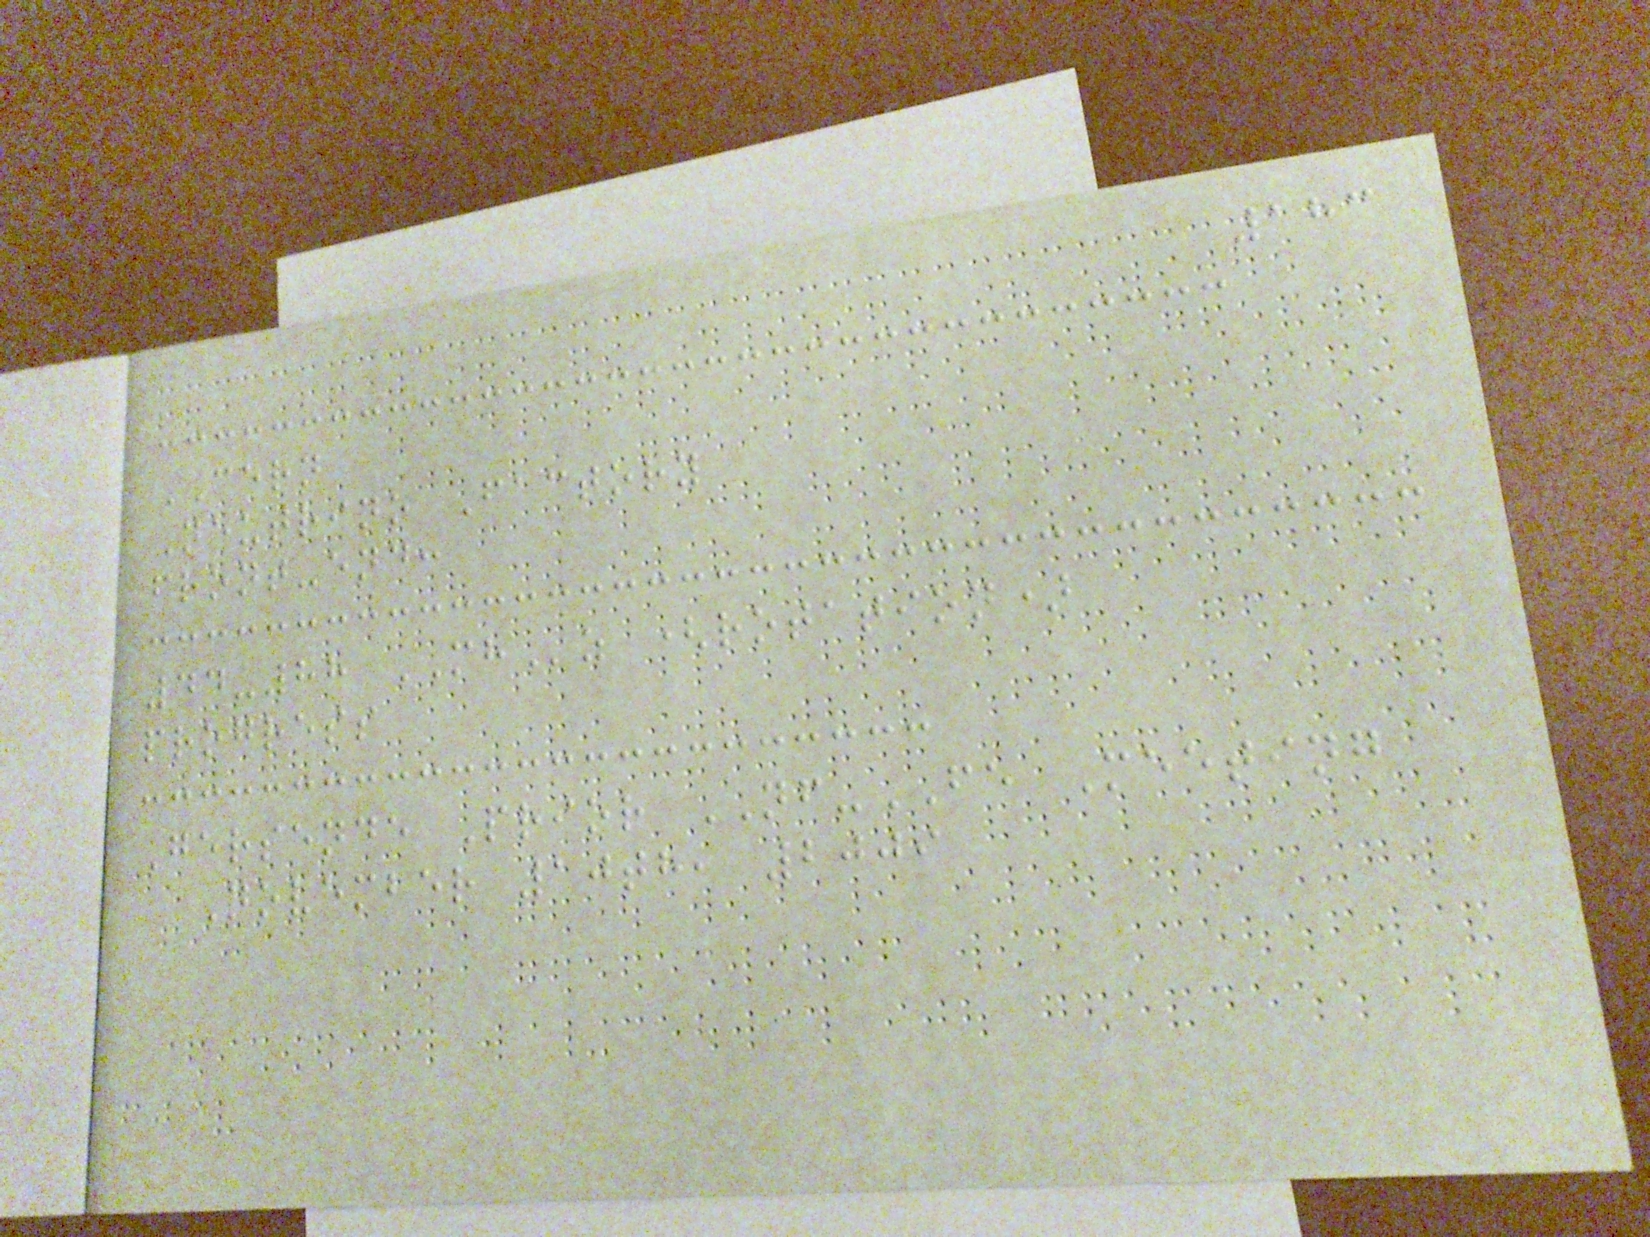183
CERN
Neutrino Factory
front-end:
44-88 MHz (rotation)
progress
Gersende Prior NF-FE Meeting
November 10th, 2009
